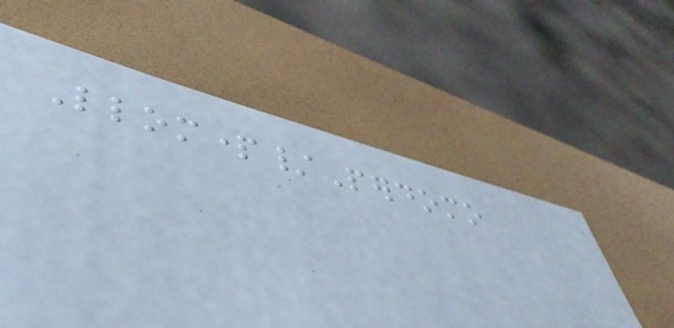Llompart/Perdomo
